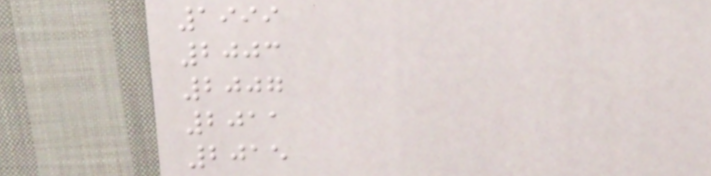1999
2003
2007
2011
2015
